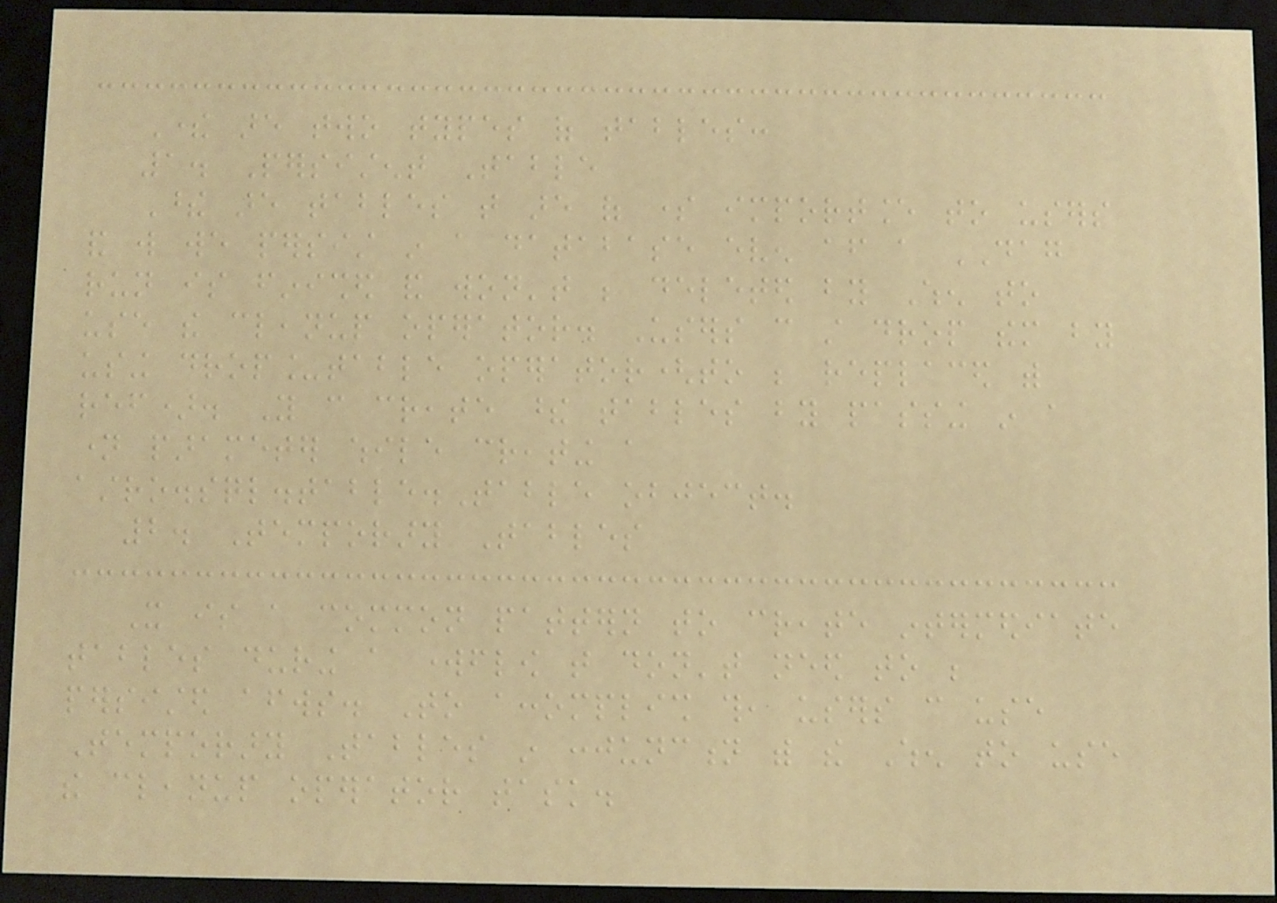There are two types of tables:
1. Persistent Table
These are tables that are of some importance to users
and will we persist in a database even after a DAG
run is finished and won't be deleted by When to
use the cleanup operator. Users can still drop them by
using drop_table operator(to be replaced with
ref). You can create these tables by passing in a
name parameter while creating a
astro.sql.table.Table object.
2. Temporary Tables
It is a common pattern to create intermediate
tables during a workflow that don't need to be
persisted afterwards. To accomplish this, users can use
Temporary Tables in conjunction with the When to use
the cleanup operator task.
